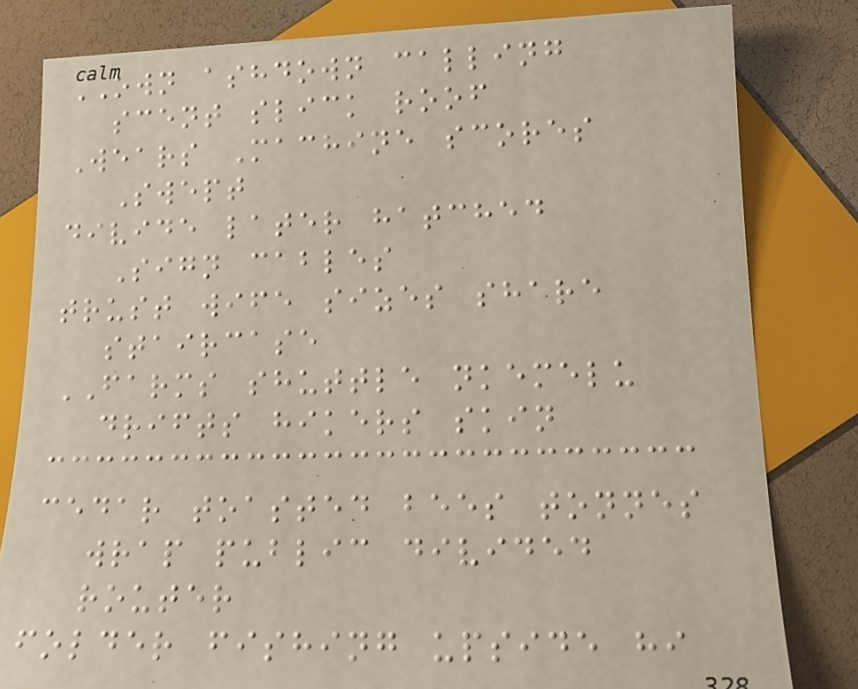OWN ashdown calling
scent slick roof
Wears Machine scores
Swept
divide later hatched
Sign cables
trust wife sizes share
staircase
FARMS shuttle nkemelu
drifts hikers skin
cedar toasted bees tonnes
wrap public divided
router
folder fishing upside hi
